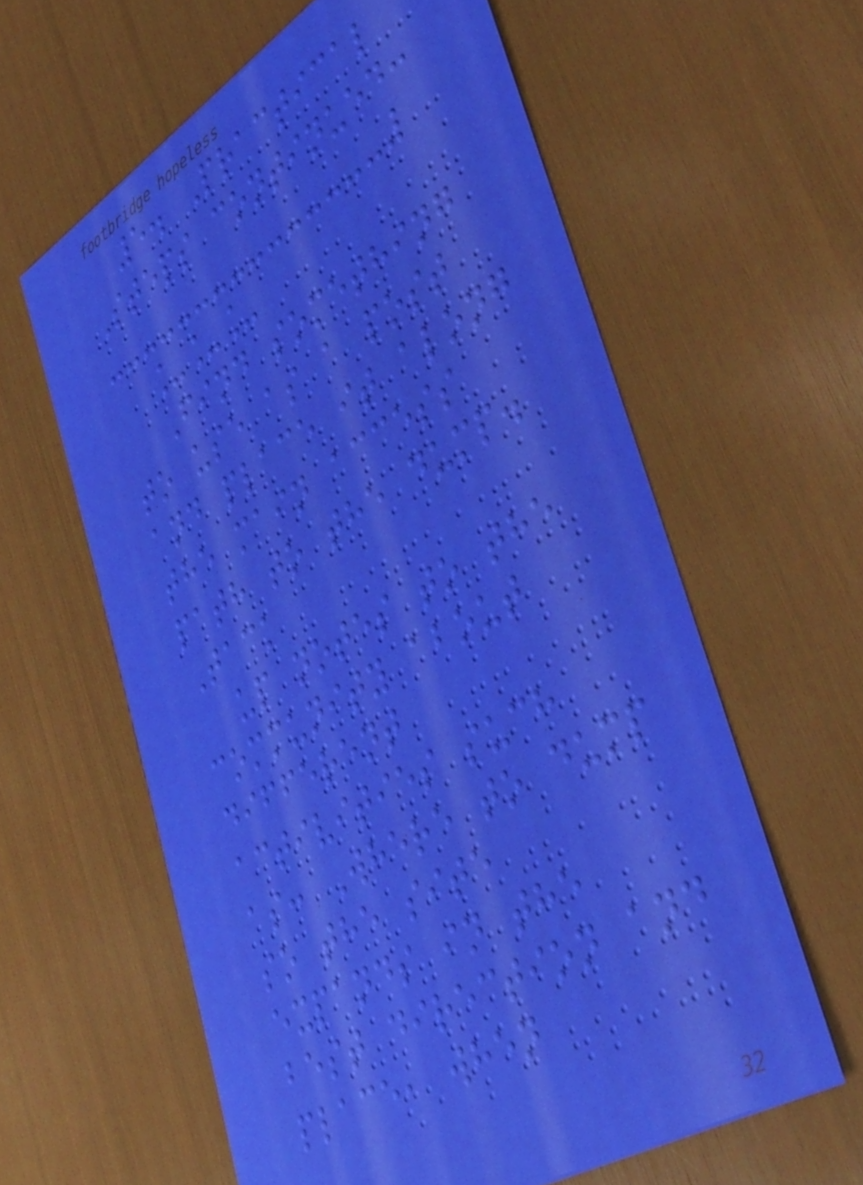5. Practical
Steps continued:
___
Find something
to use as a post
and place it along
the main access
path to the dump.
Tack
up notes to the
community about
different
activities such
as: Where to dump
so the site
expands in the
best direction and
place, when
